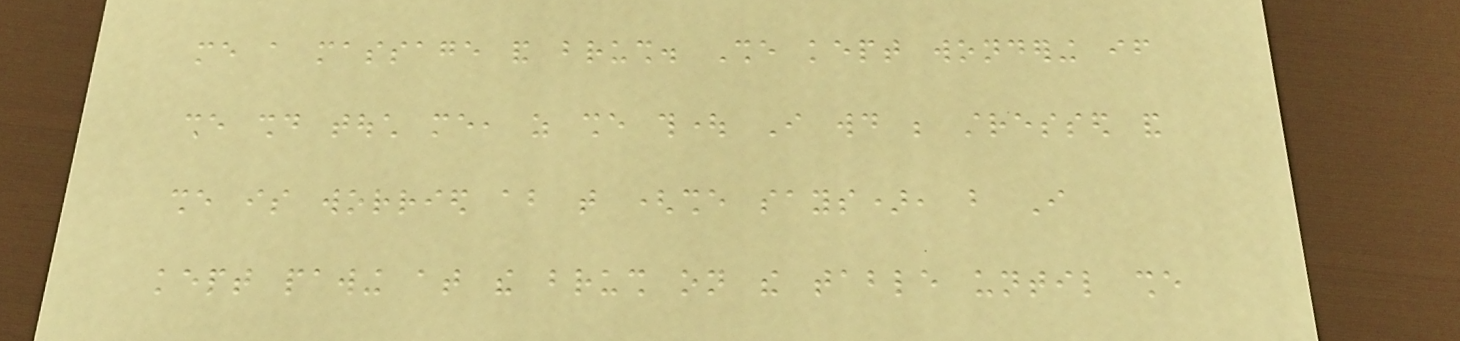me a massage and brush. She kept wondering if
she should touch me, as she thought I would be stressed and
she is worried about that (she says), but I
kept pawing at the brush on the table until she
